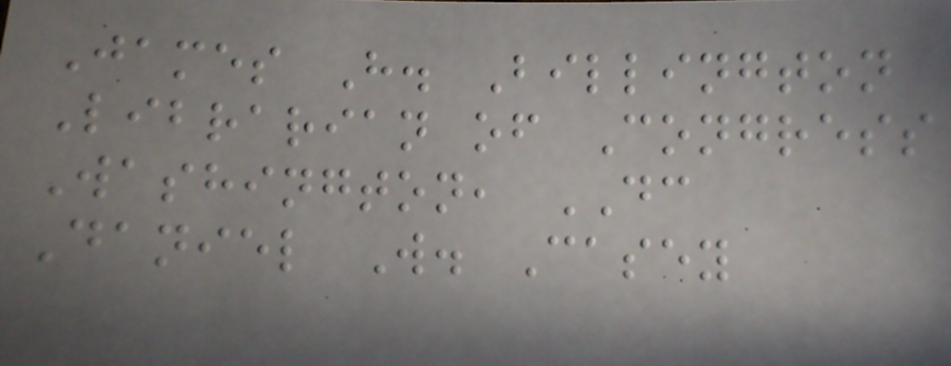James H. Billington
Librarian of Congress
Washington, DC
Daniel W. Casey
